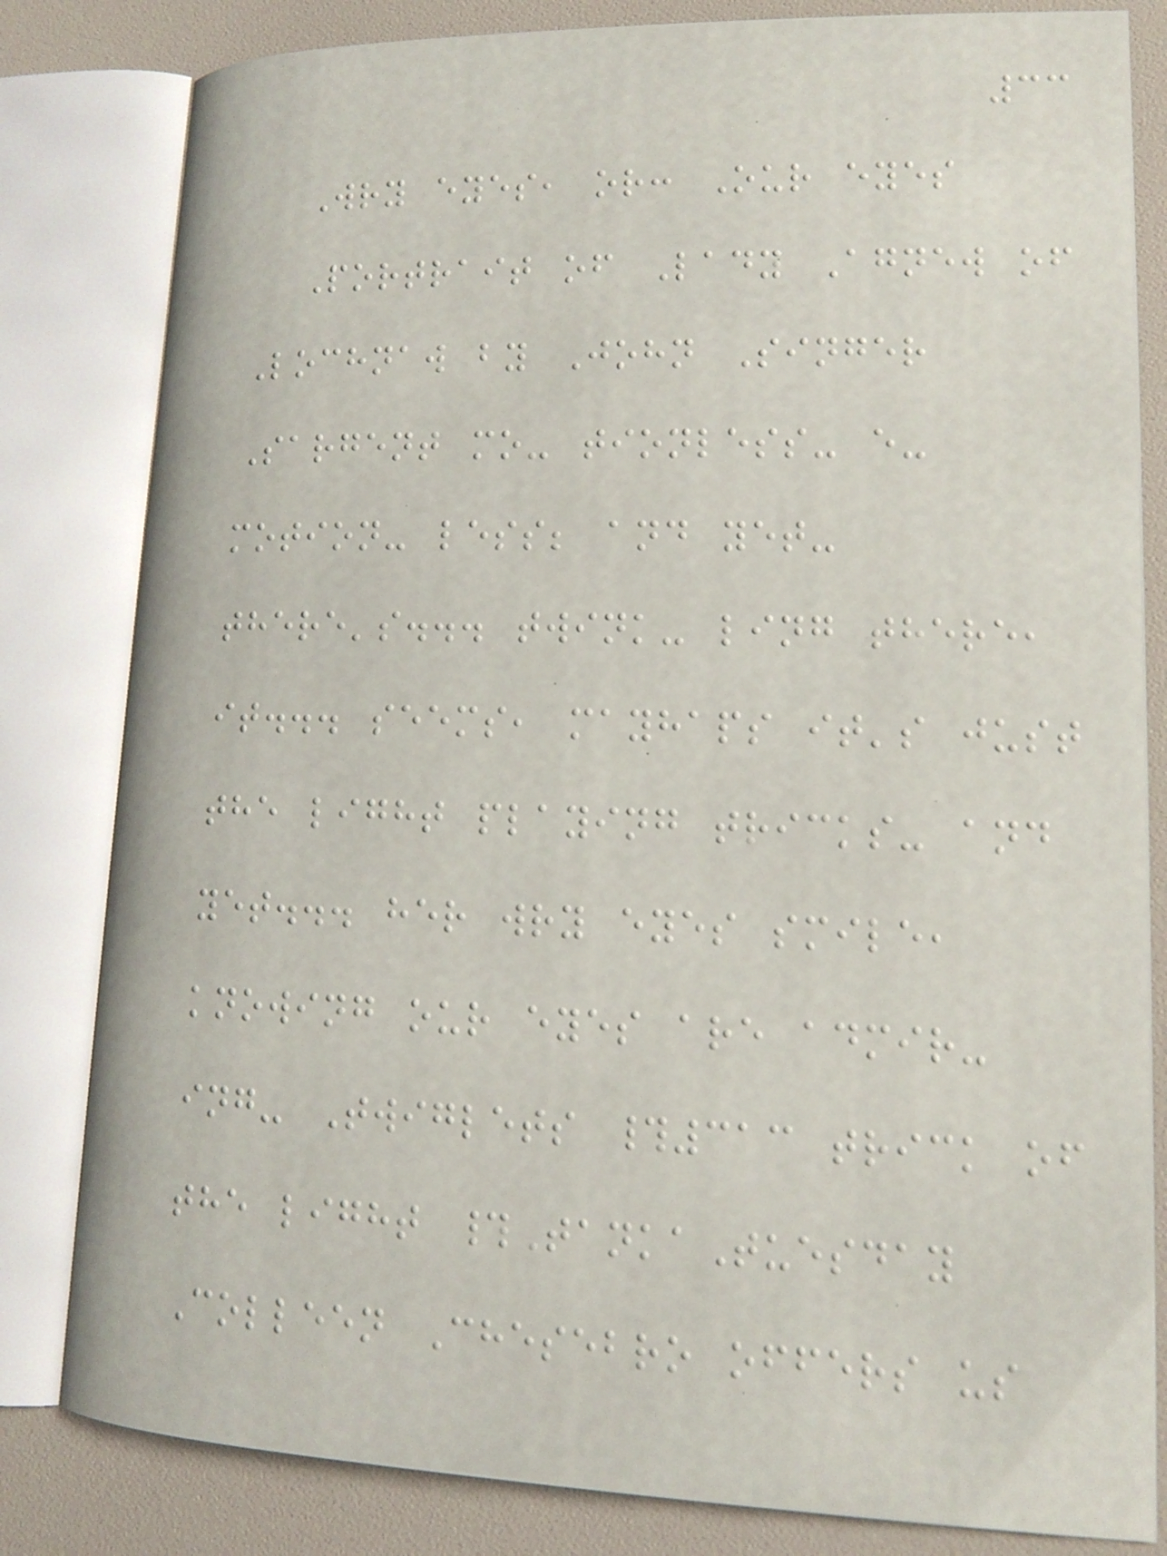33
Wry eyes, or: Our eyes
Portrait of Lady Agnew of
Lochnaw by John Singer
Sargent mo- tionless- e-
motion- less; and yet-
there's... twink- ling there,
it... seems, mayhaps it's just
the light playing tricks- and
yet... her wry eyes smile,
knowing our eyes are admir-
ing- Twiglets #313 trick of
the light #TankaTuesday
Colleen Chesebro offers us
